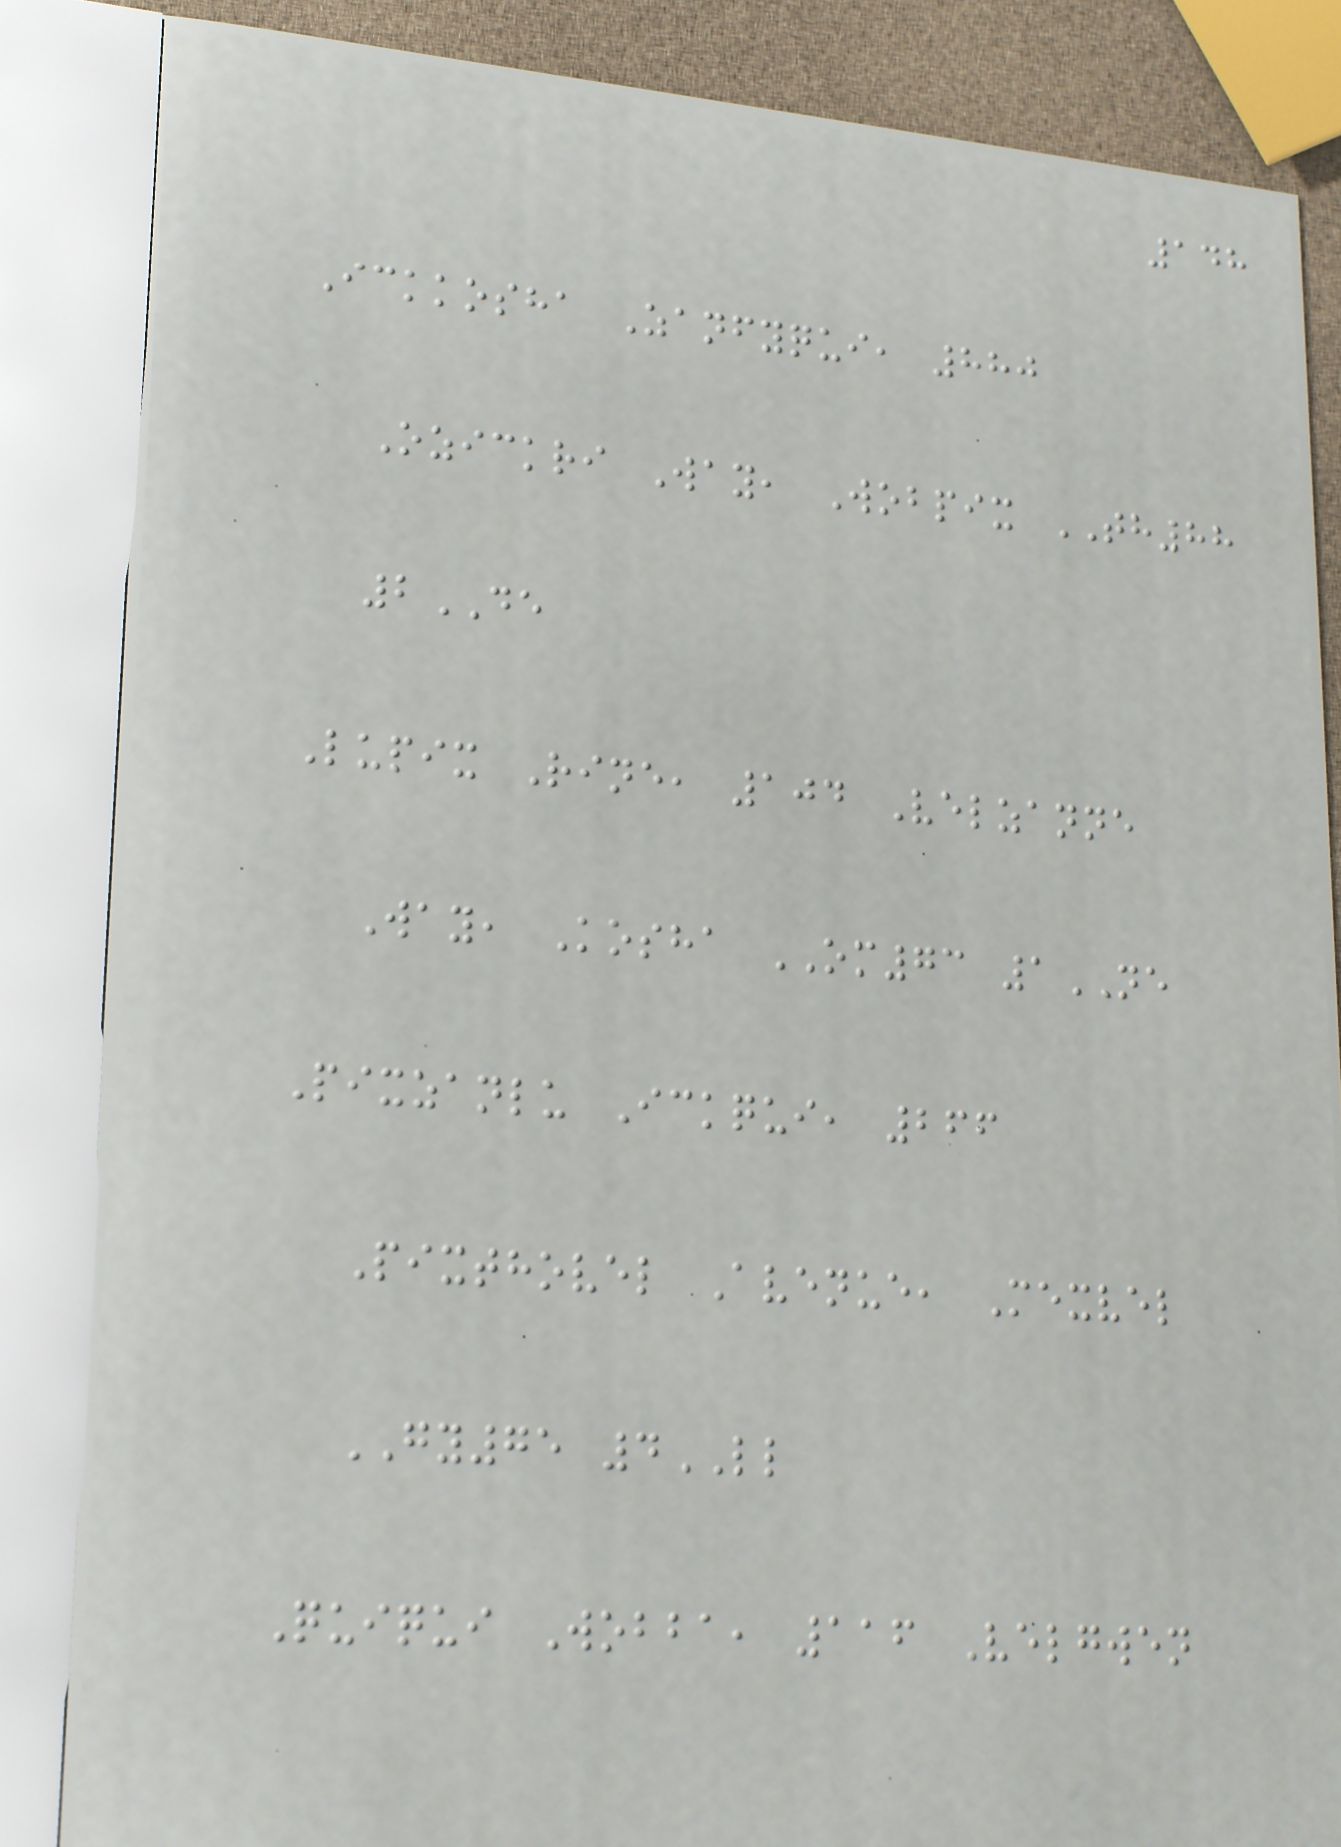148
Ickkosha Zanfyqui, 880
Ozickri Way, Wobpix TH88
2DE
Lupix Rine, 104 Velzanne
Way, Kosha OM73 1NE
Pixzanlu Ickqui, 266
Pixthovel Avenue, Mexvel
GY75 4LL
Quiqui Wobba, 116 Velgwen
